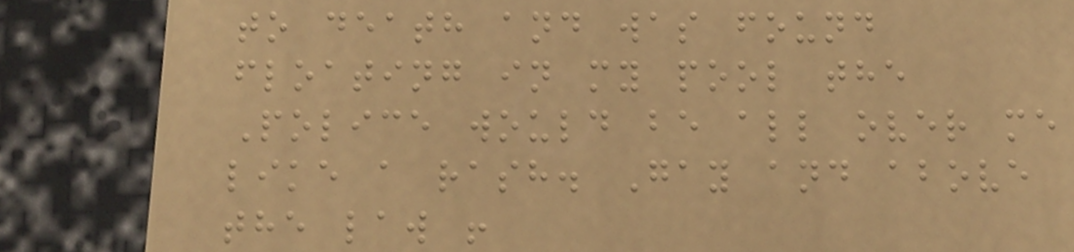to death and was found
floating in my pool the
Police would be all over me
like a rash. Gay and above
the law !
